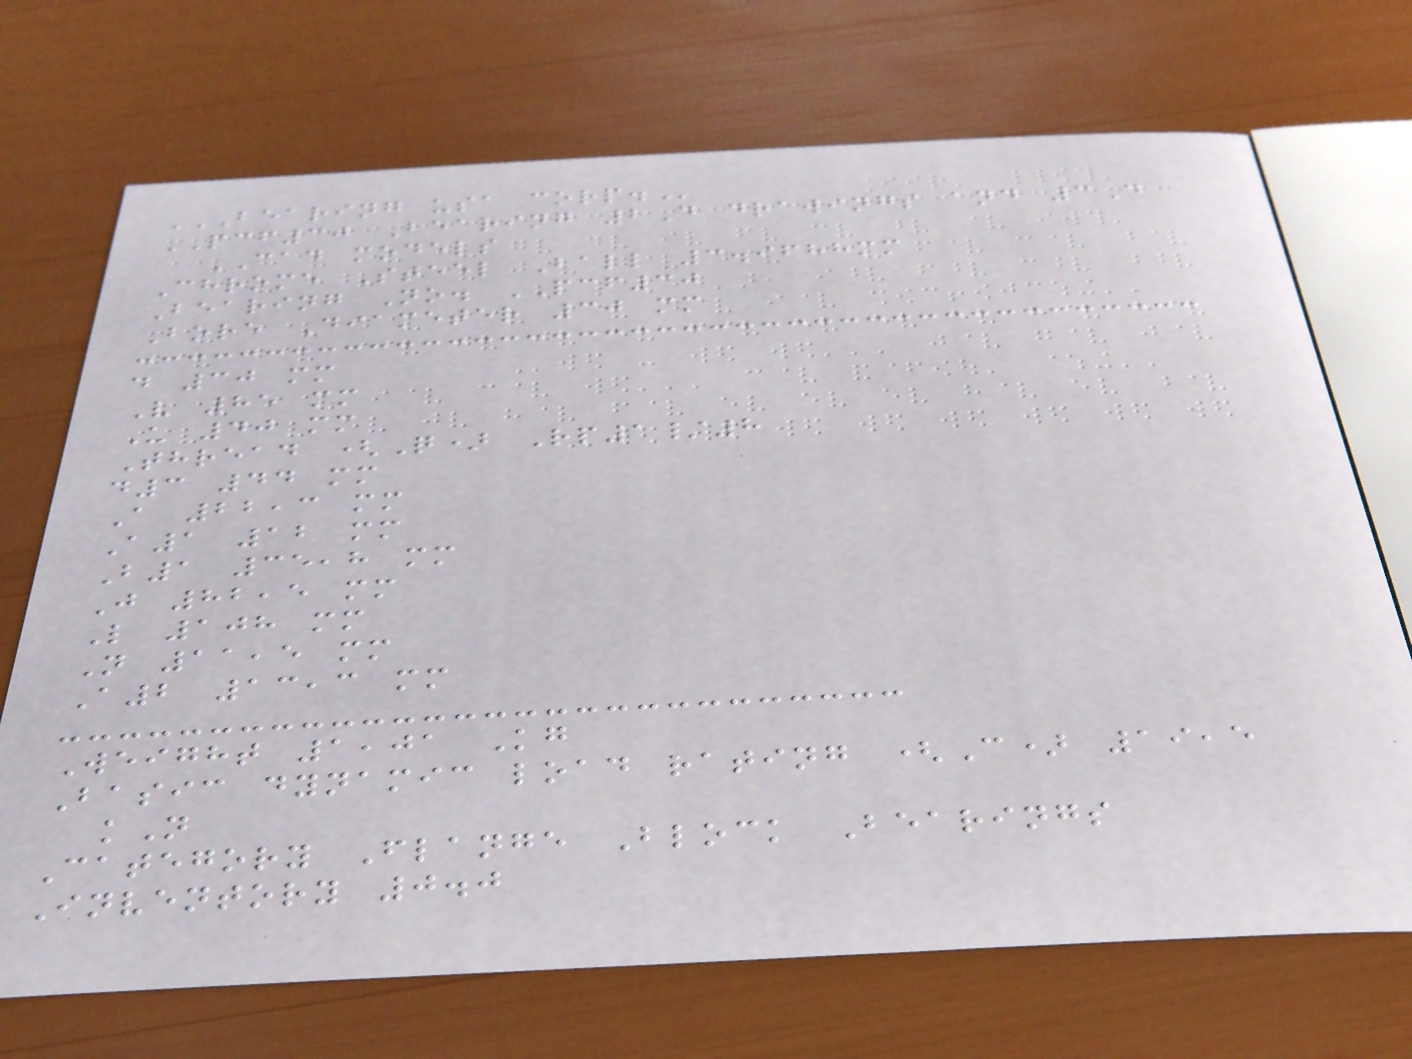BEARING USA CORP.
PCF30 Bearing 2D drawings and 3D
CAD models
Chrome Steel Ball 3.9688mm
Bearing No. PCF30
Bore Diameter 30 mm
d 30 mm
V 85 mm
U 40 mm
Thread (Q) Rp1/8
d3 44 mm
A 22,3 mm
A1 12 mm
B1 35,8 mm
J 82,5 mm
L 108 mm
N 11,5 mm
A2 13,3 mm
Weight 1,01 Kg
Basic dynamic load rating (C) 19,5
kN
Category Flange Block Bearings
Inventory 0.0
